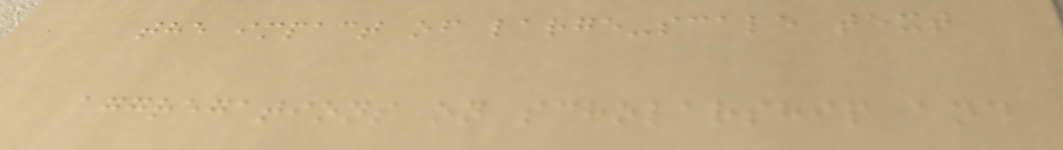the impact of large-scale text
aggregations on scholarship and
